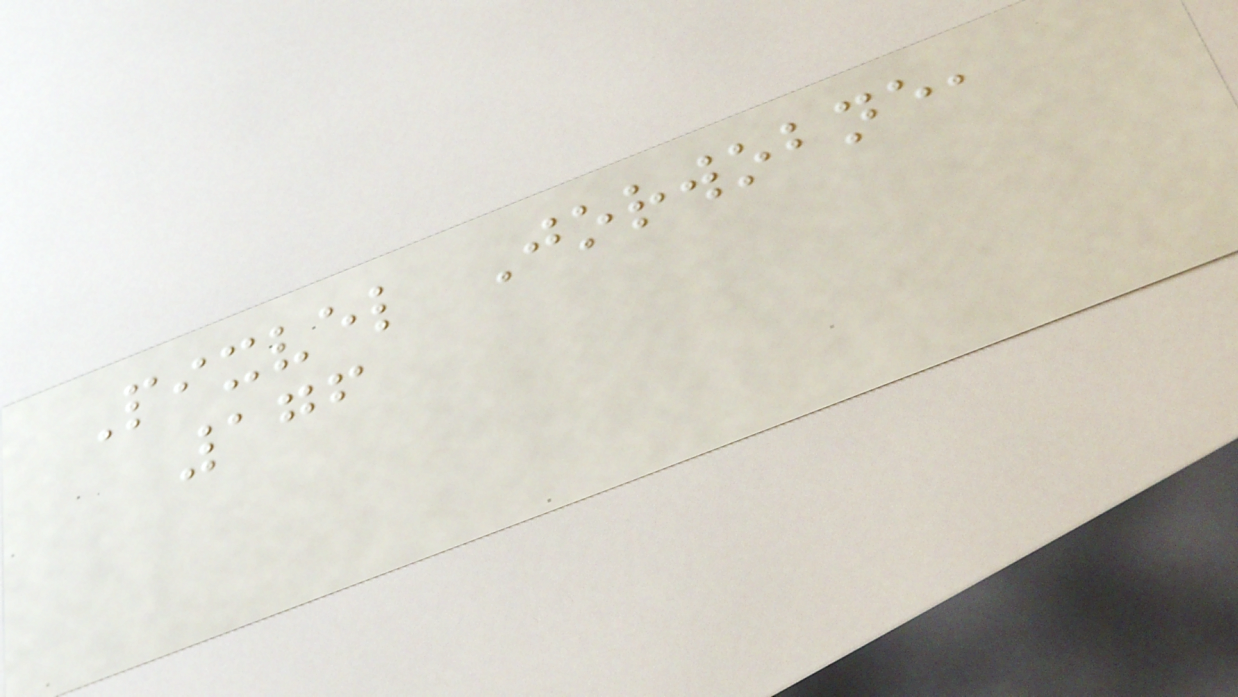Pixvel Jorwobne,
176
